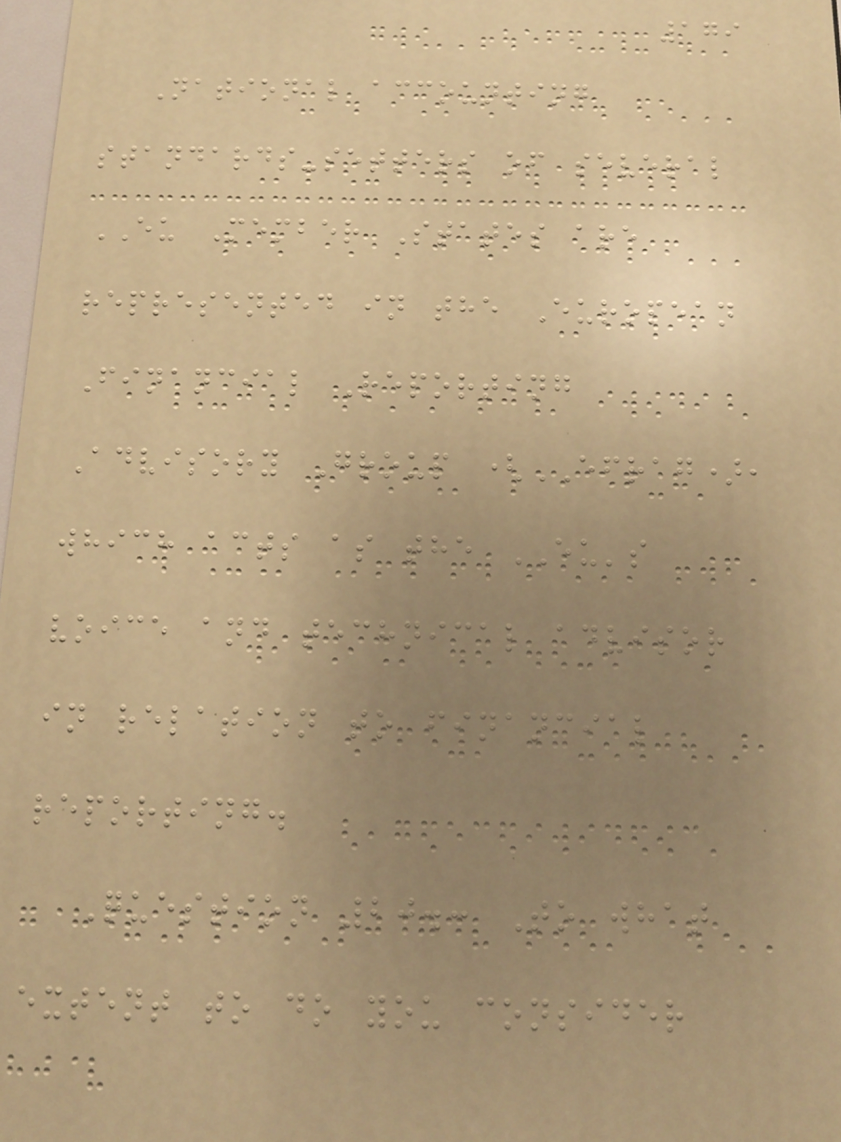179
National accounting
standards-setters of several
EU Member States are
represented in the European
Financial Reporting
Advisory Group (EFRAG),
which acts as the EU's
voice and technical advisor
in relation to financial
reporting.
Question 20.: To what
extent to do you consider
